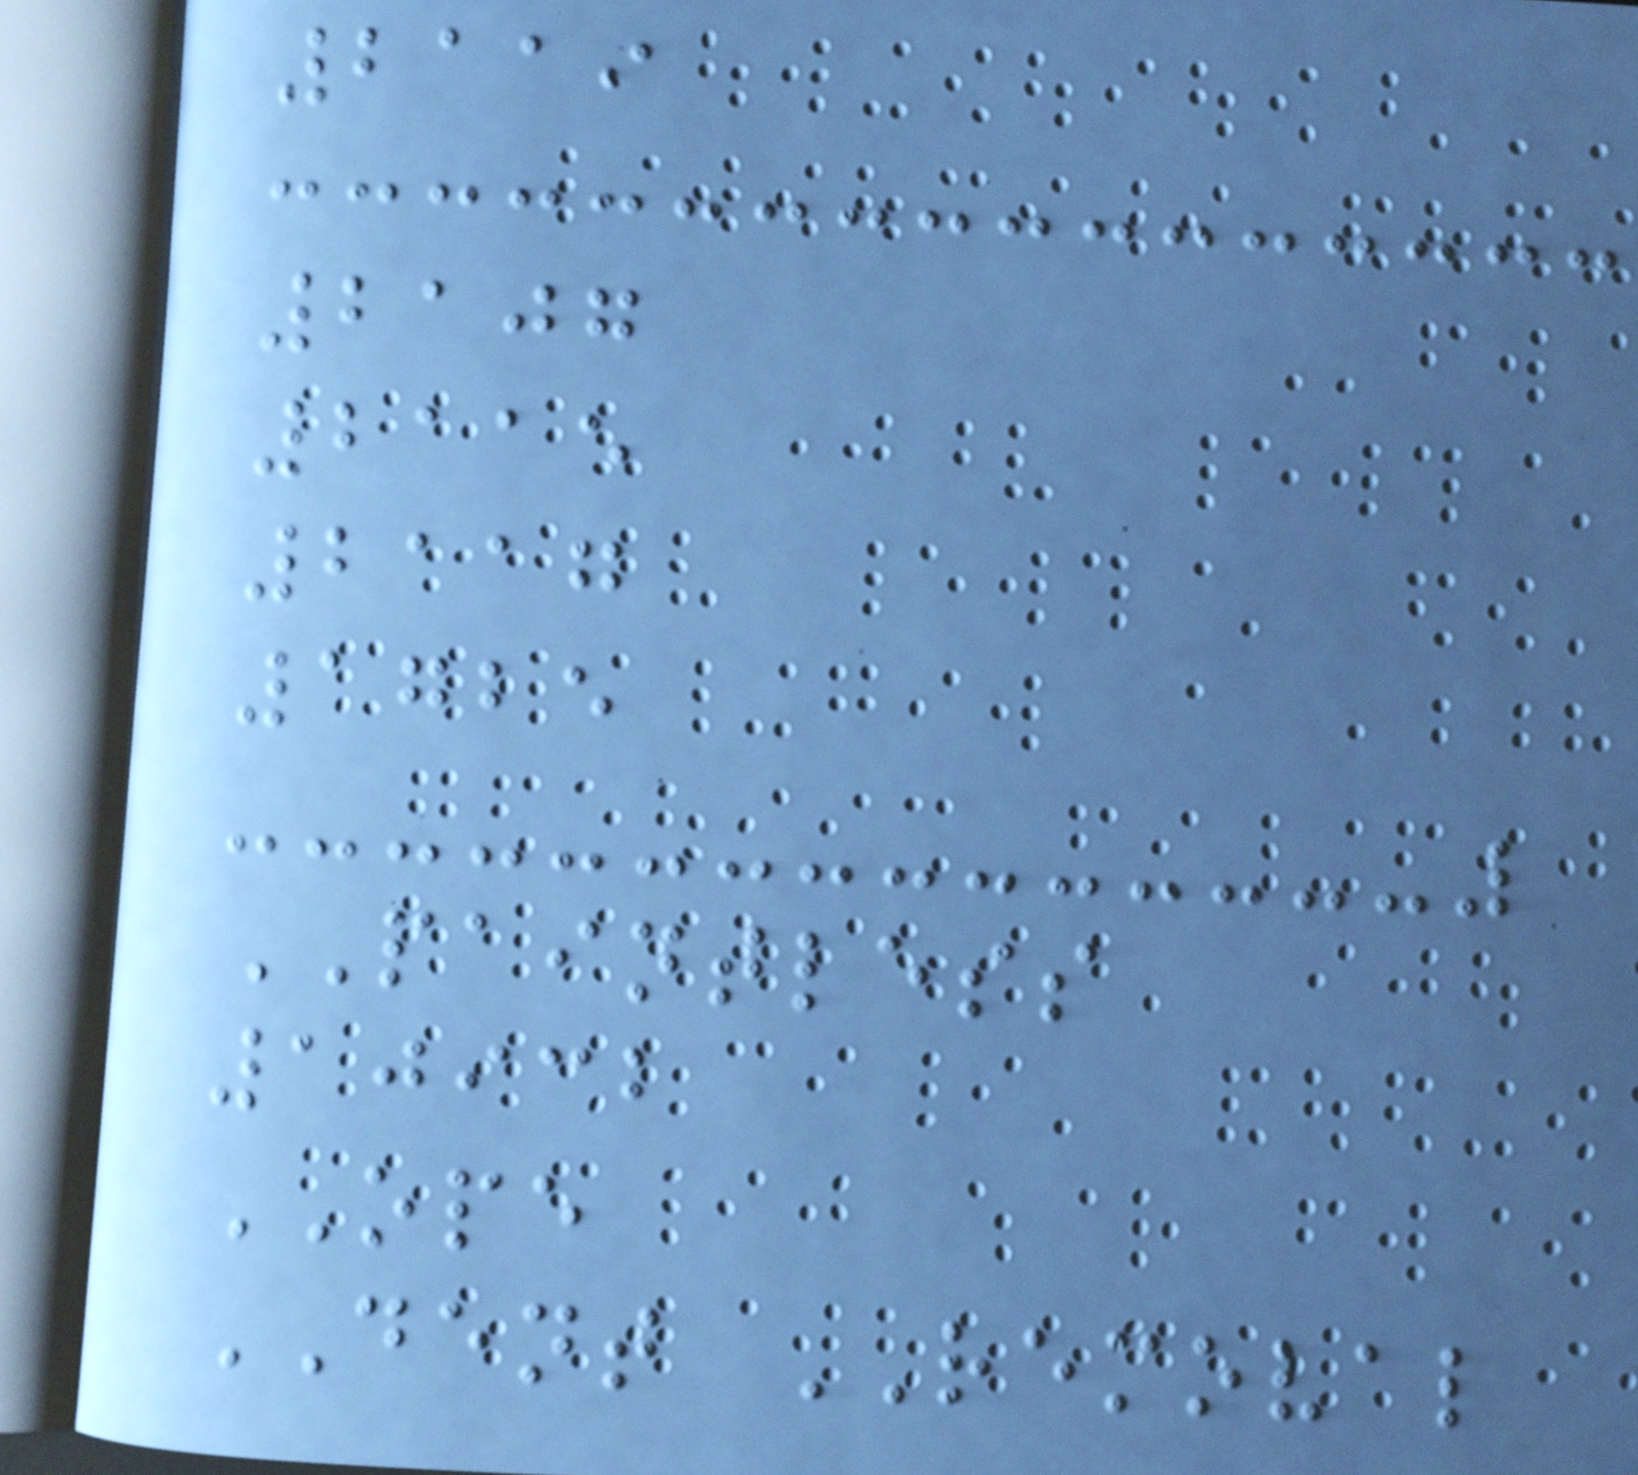2119
2107
2115
2117
1725
PAINTLESS
10932
OPE
DENT REMOVAL
